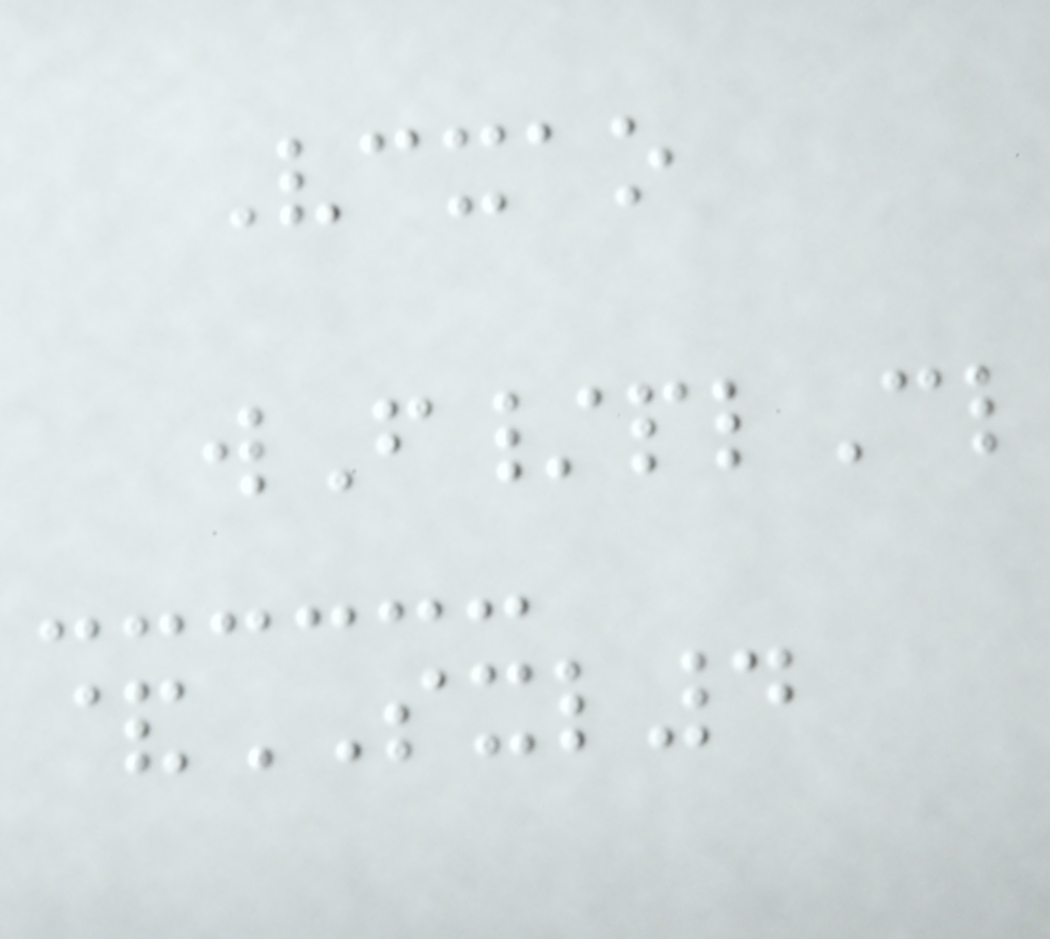Vcxao
wF/plCl
&SXL4
